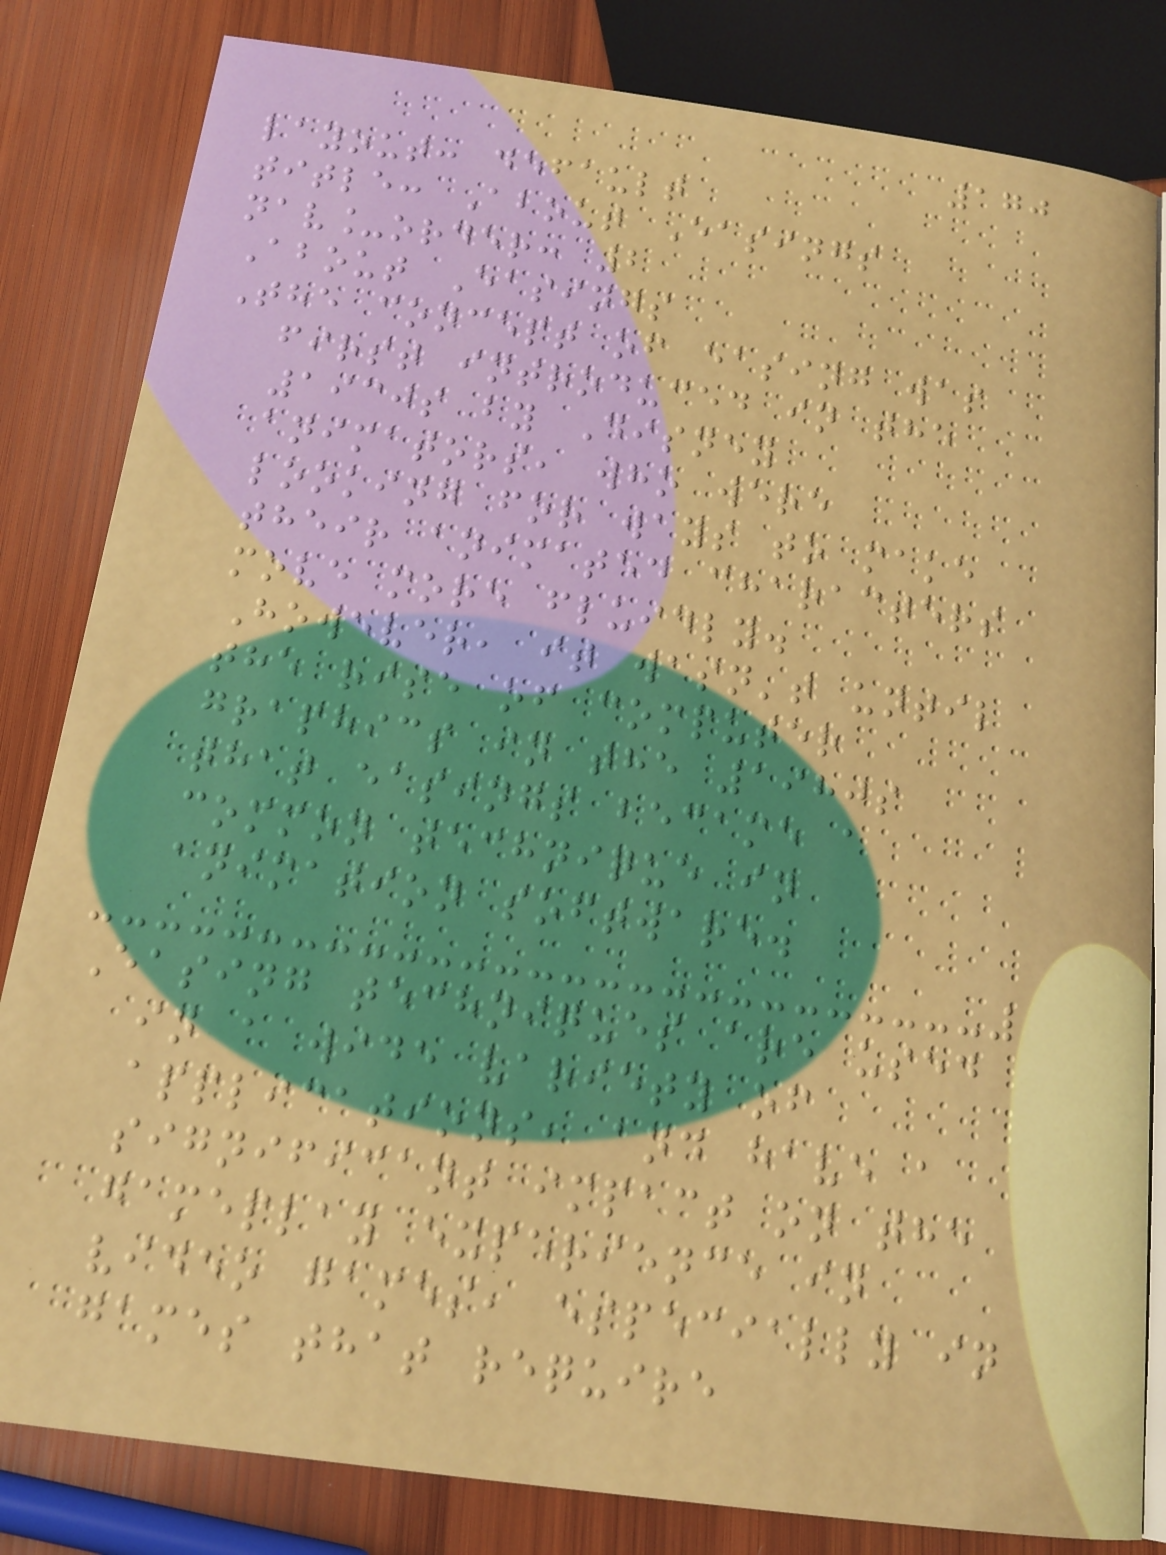170
layout: default
title: About Easings
nav_order: 2
About Easings
The concept of easing was
first introduced in the
1930s by Disney
animators, who were
looking for ways to make
their animated characters
move more fluidly.
However, it wasn't until
the rise of computer
graphics in the 1980s
that easings became a
common technique in
animation software.
Easing techniques are used
in a wide variety of
applications, and have a
significant impact on the
gameplay experience in
video games, especially in
games that require
